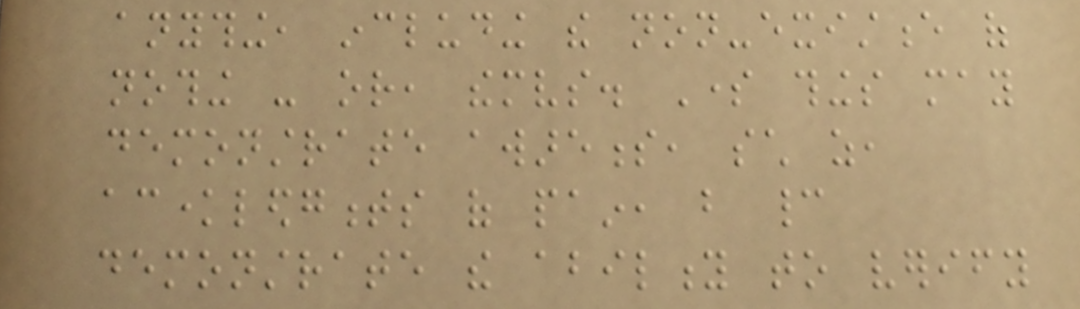anything, including the non-existence of
nothing - or, themselves. Some things may
demonstrate awareness, such as,
acknowledgments of pain, but cannot
demonstrate the ability to verify
